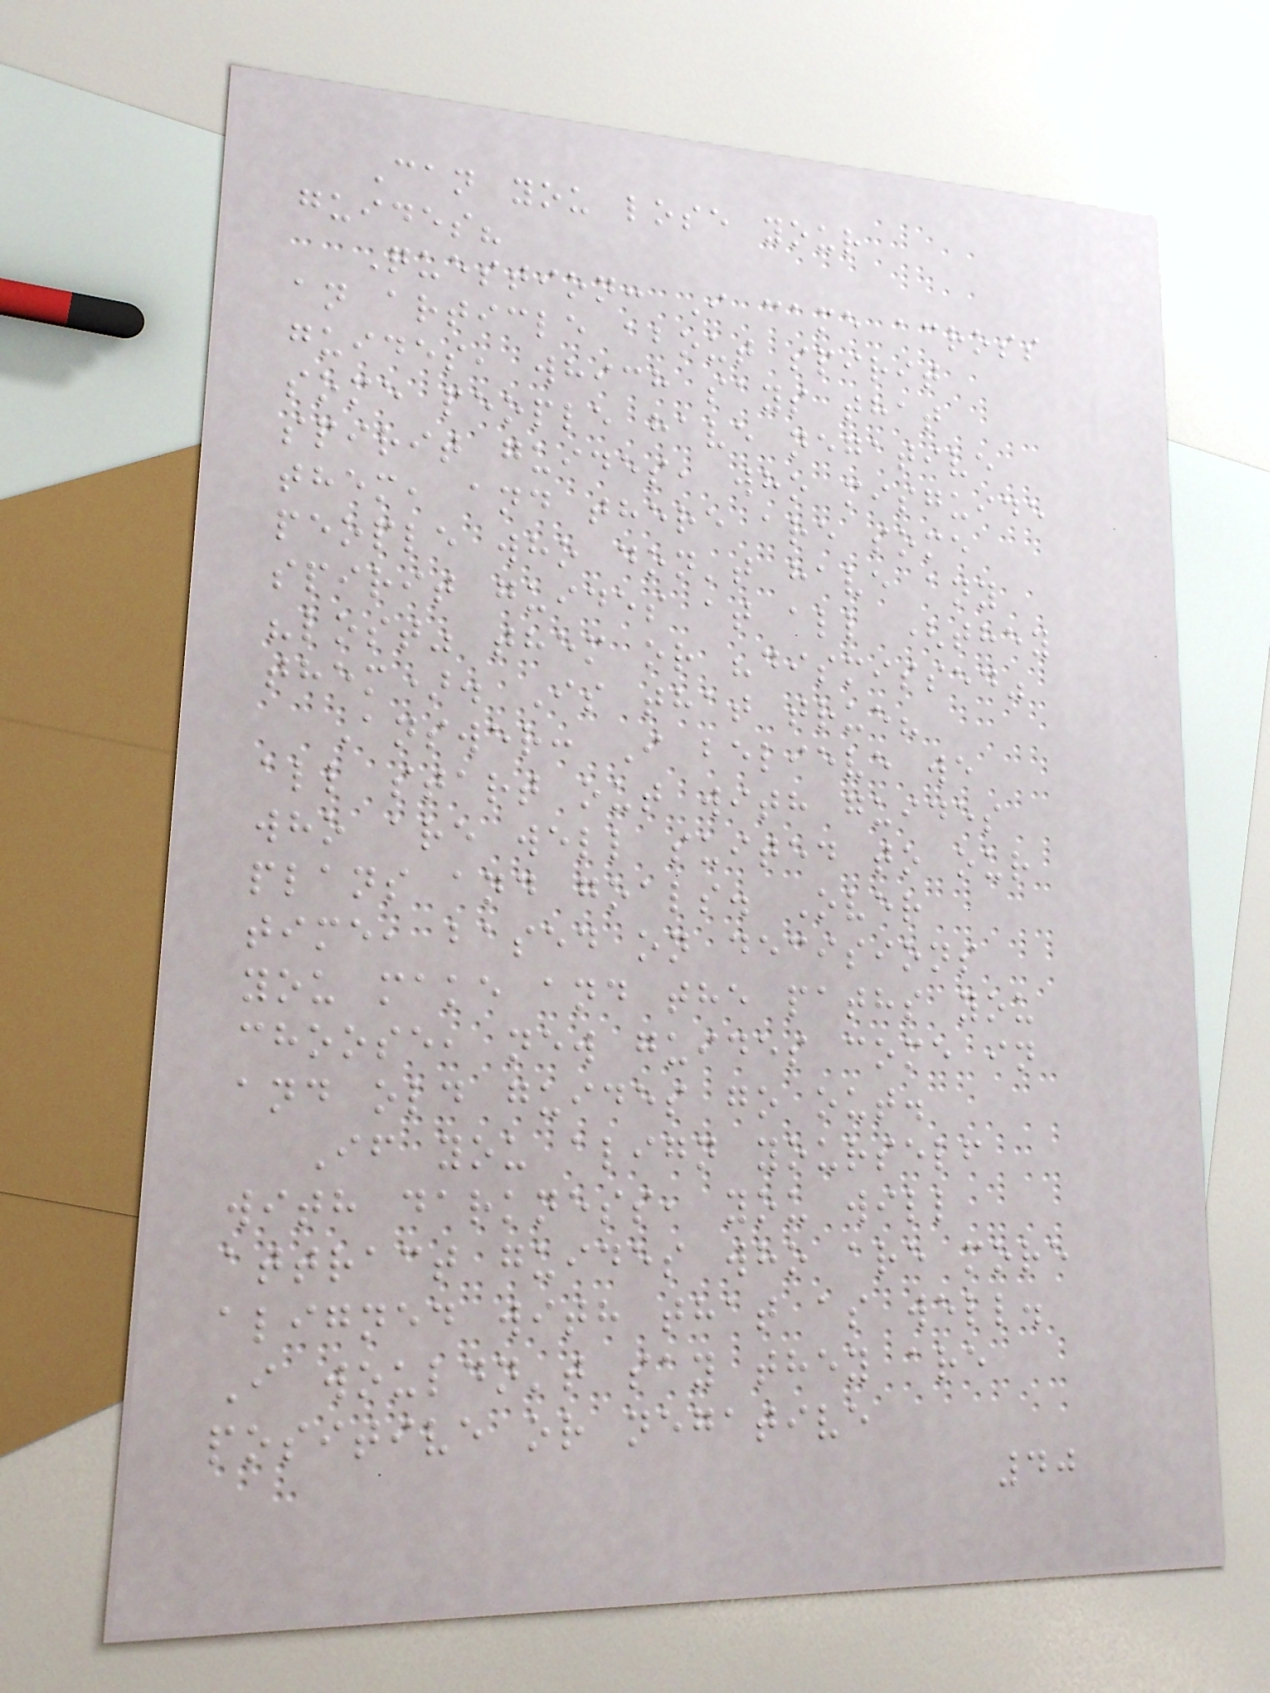Can you lose your
guides?
Question: I came across
an article about spirit
guides, which says that
some people have negative
spirit guides, who misguide
them, and there are some
people who don't have any
spirit guides at all (they
"lost" them or "dismissed"
them). Is that true?
Answer: I believe we
all start out with guides
who are well suited to our
plans and goals. Over
time, based on decisions
you make and the paths you
choose, new guides come in
and old guides go out.
If you align yourself
with darkness, you will
attract guides who are more
aligned with that as well.
I wouldn't say they are
positive or negative
40
